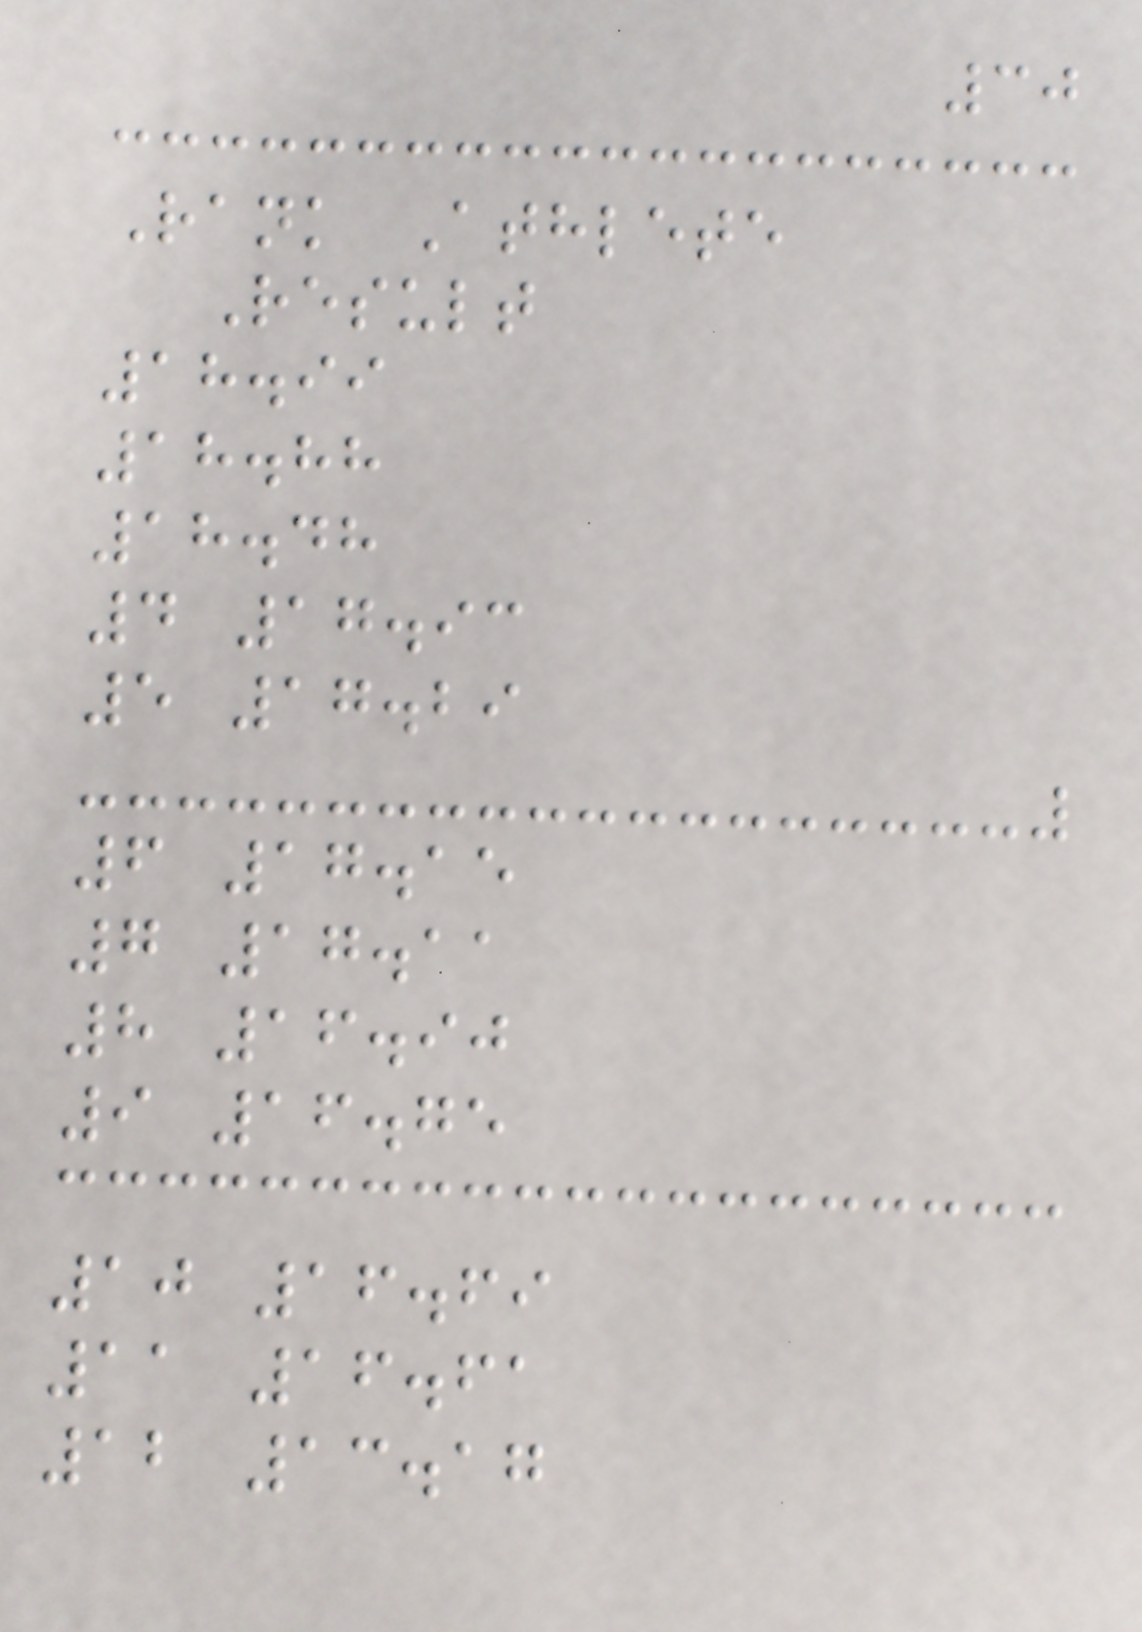30
Rank Athlete
Result
18.99
18.88
18.48
4 17.93
5 17.29
6 17.15
7 17.11
8 16.90
9 16.75
10 16.69
11 16.61
12 13.17
